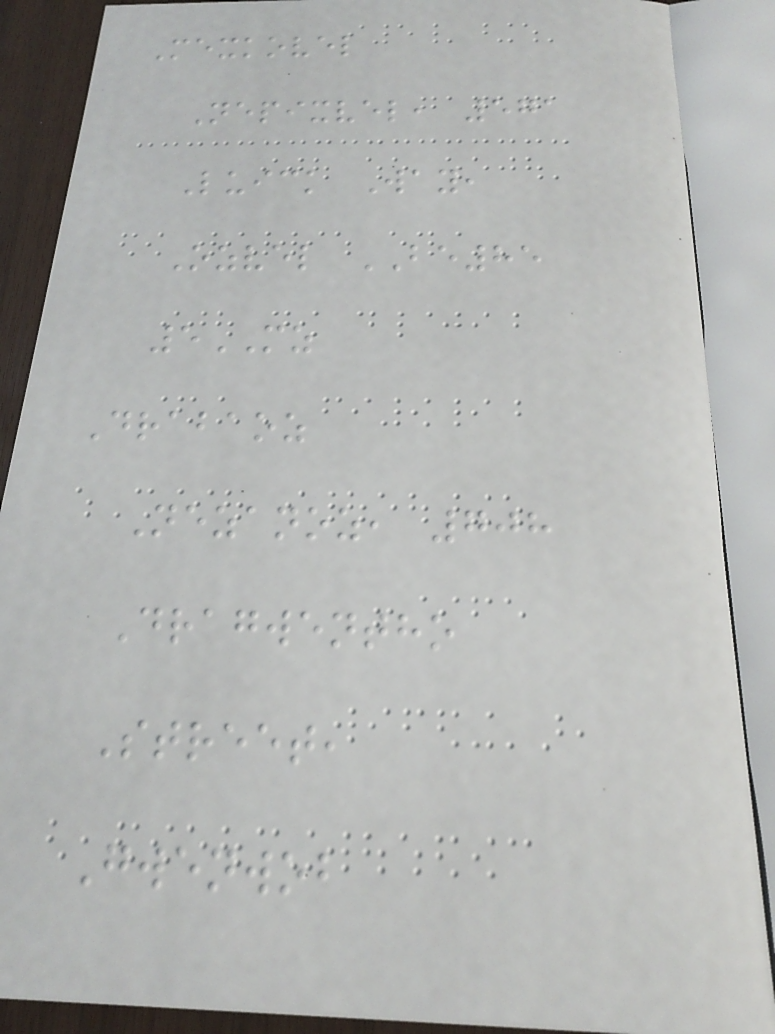Mexkovel
Nepixvel, 571
Luick Way,
Ozvel BE85
5MZ
Drabaoz
Nezanoz, 708
Dragwentho
Street,
Gwenwob
